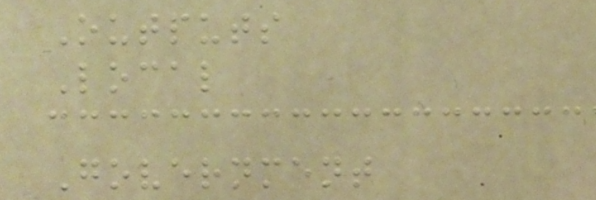Outputs
Local
Government
